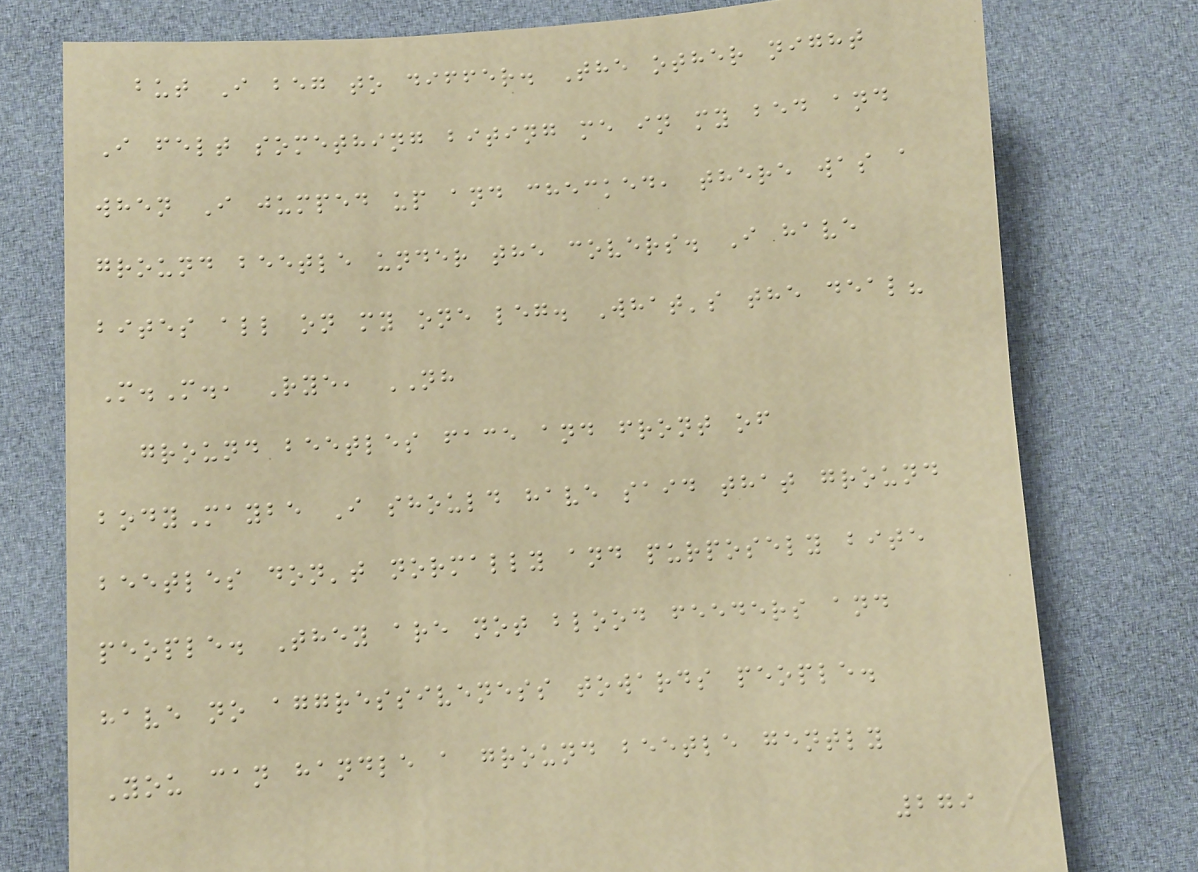but I beg to differ. The other night
I felt something biting me in my bed and
when I jumped up and checked, there was a
ground beetle under the covers. I have
bites all on my one leg. What's the deal?
M.M., Rye, NH
ground beetles face and front of
bodyMaybe I should have said that ground
beetles don't normally and purposely bite
people. They are not blood feeders and
have no aggressiveness towards people.
You can handle a ground beetle gently
279
